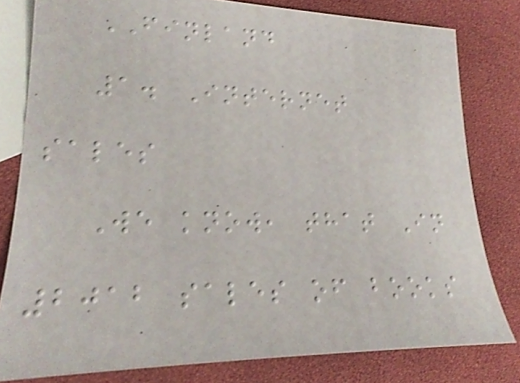FINLAND
1. Internet
sales
We know, that In
2012 sales of books
